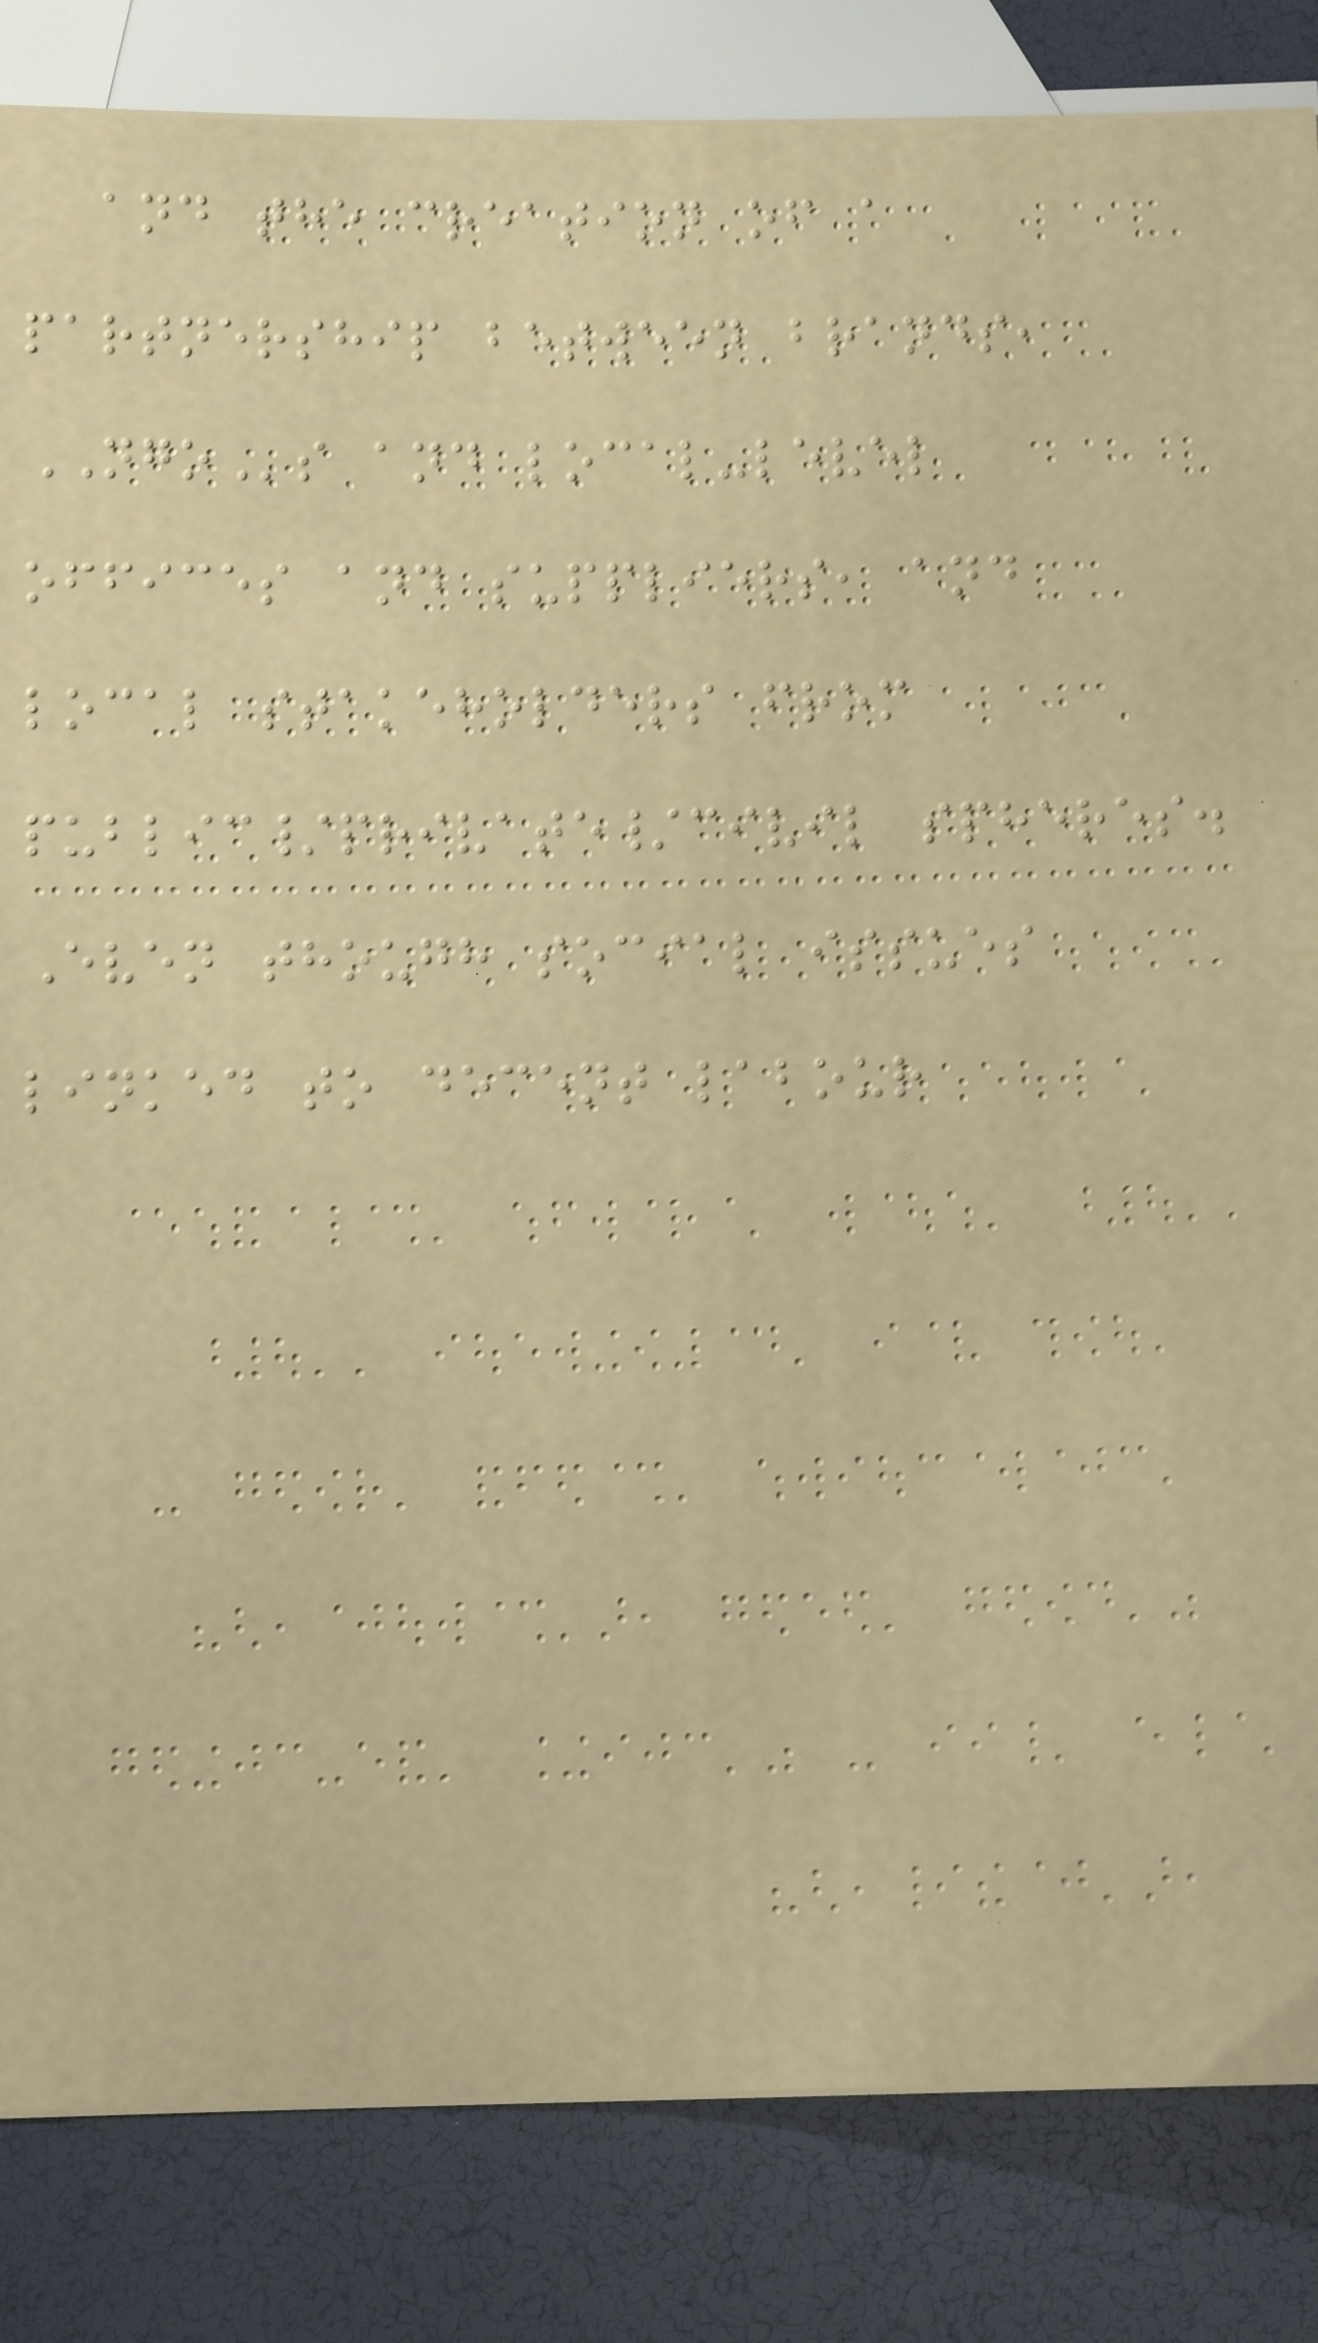and the creation of a
partnership between brands,
NGOs and local-level
offices and suppliers, and
local stakeholders from
public/private/civil spheres.
Even though social issues
linked to decent labour
